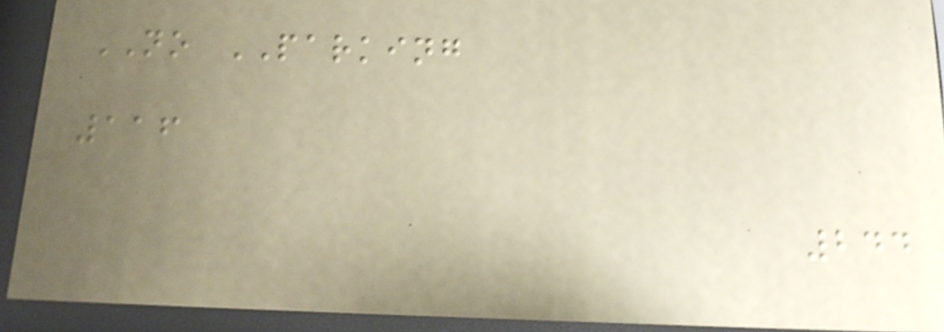NO PARKING
116
244
